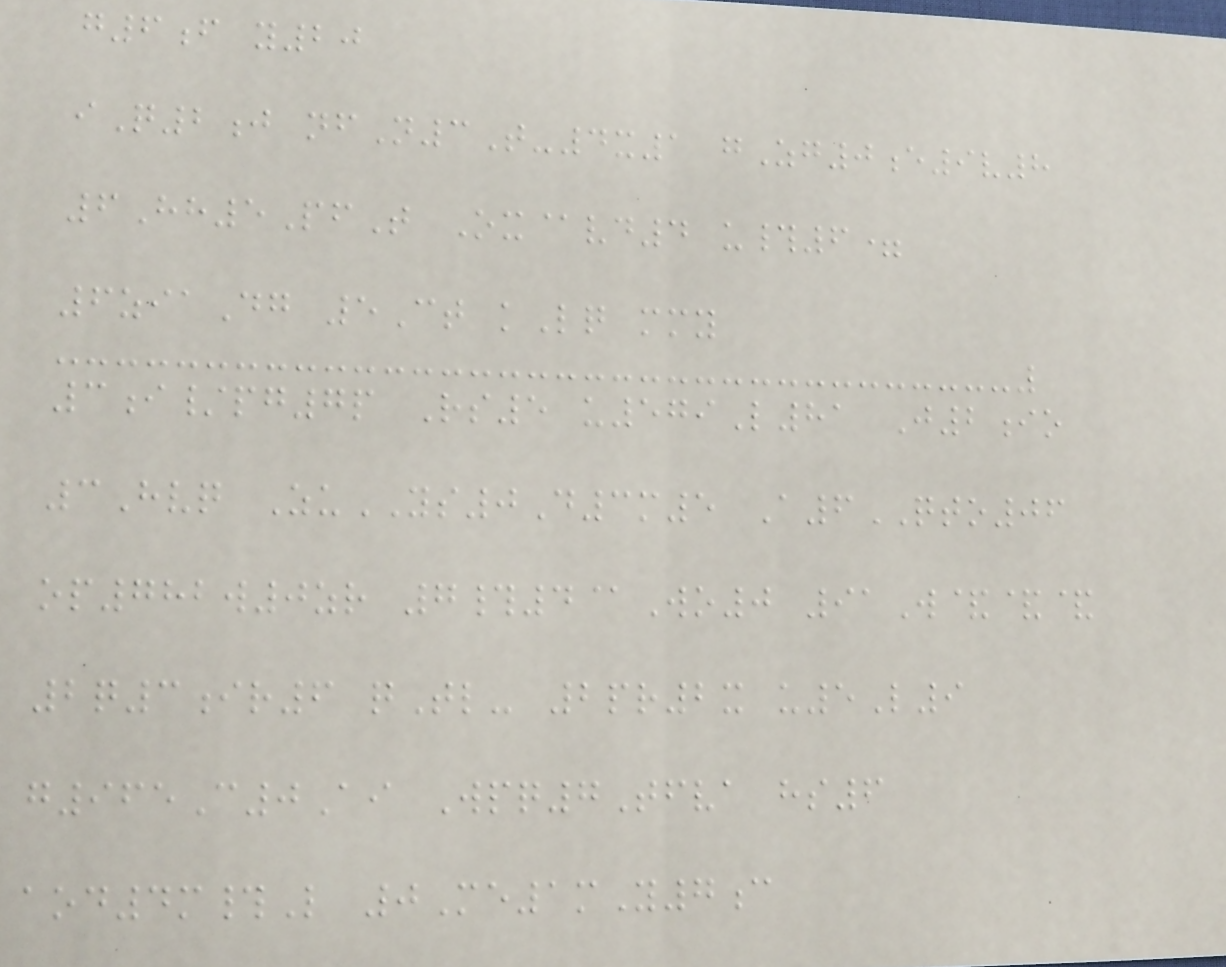g6f y20
iQ2j nfN3T-4x1 gZg0e9v8
6Hh5PfT Ox@vd4 u#6=
6ziaDg 5Ct kLq mmy
3i/pg7p Rs5 u579L81 J2io
3Hvq ZuYS0D3m5 A6QTO06
op782w0zr 7#4@Wo0 91W&&&
2q3ir6 qTl- 2pr2x u5L9
g965C0Ai Wpq7Tfva hs6
aod4m#L 0Me1mY7c
